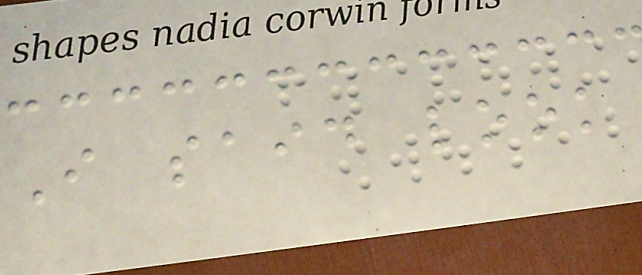I said look
